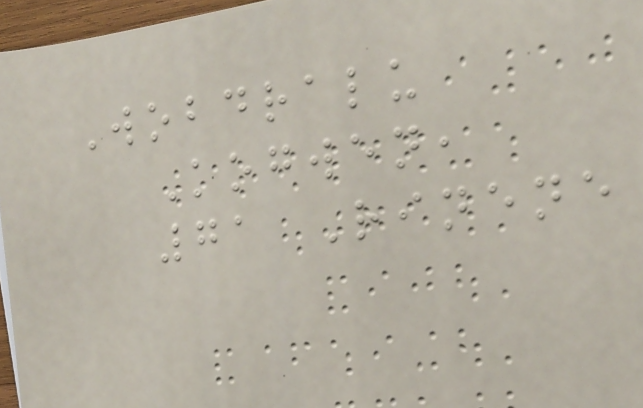Wobdralu
Kogwen,
71 Rinene
